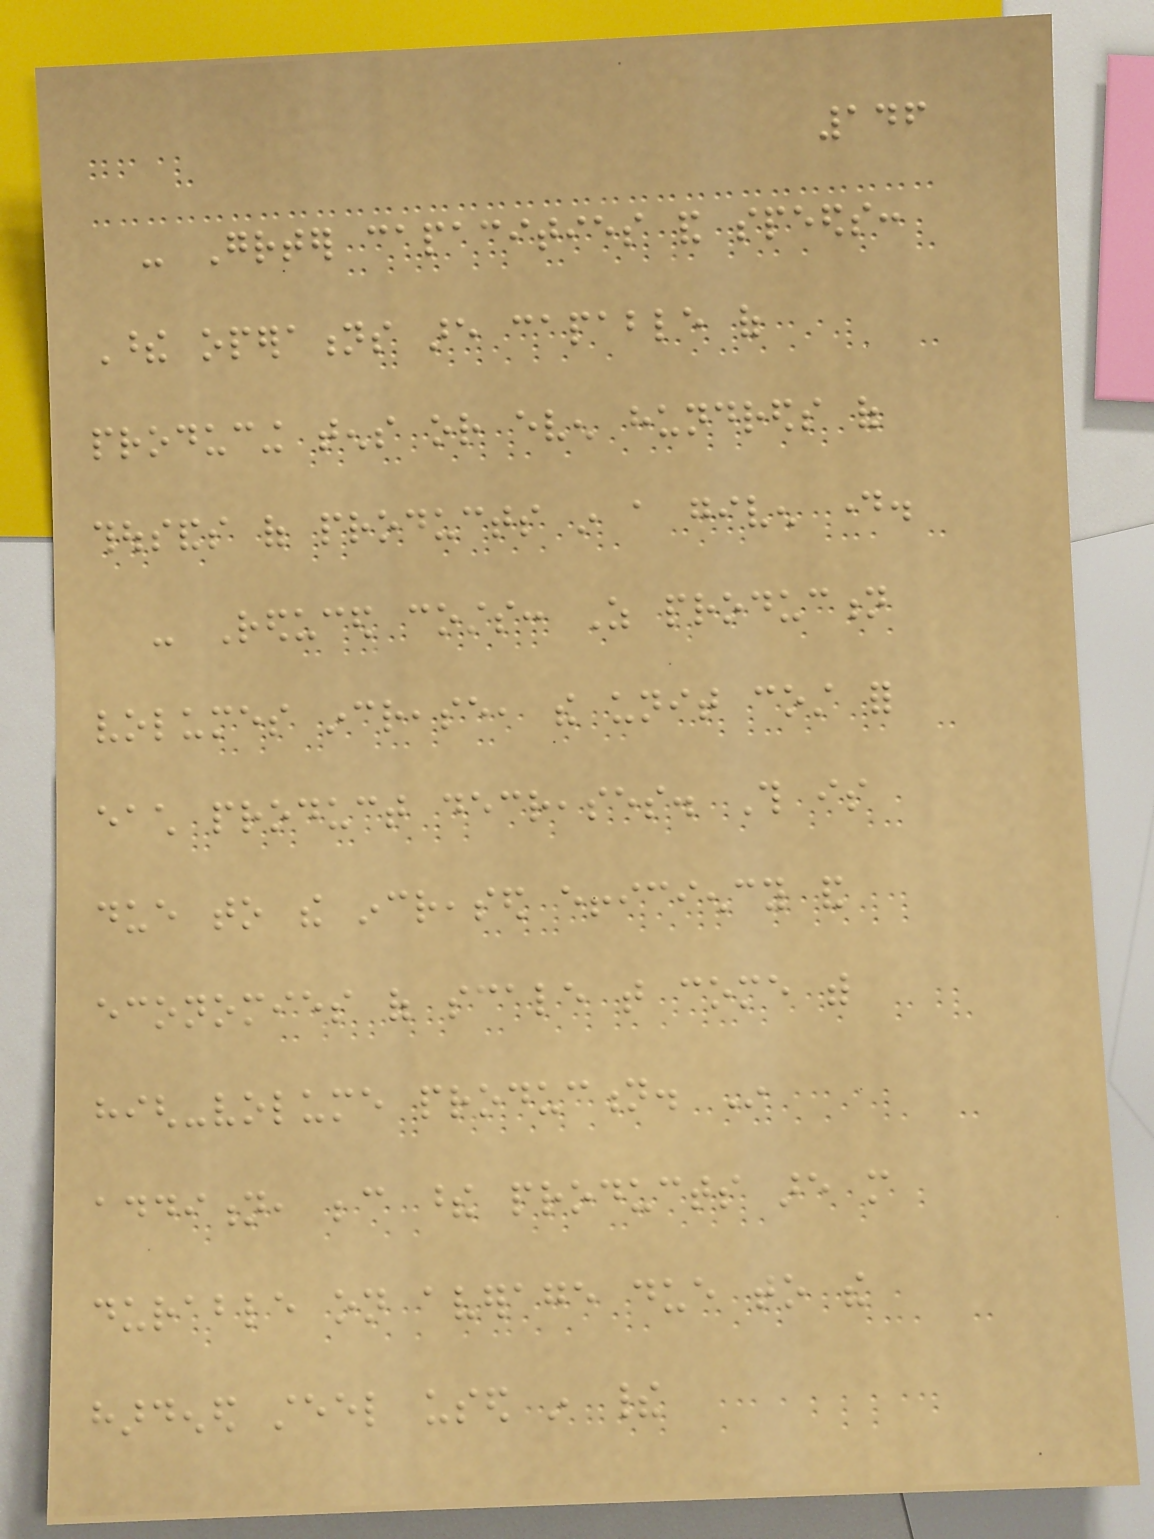146
- Greater capacities and speeds:
These operations are capable of
producing tens or even hundreds of
thousands of products in a given day.
- Reduced costs: As production
volumes increase, the unit cost for
each product decreases. This is
due to the increased efficiency and
economies of scale that come with
high-volume production. In
addition, because these products are more
durable on average due to the
hardened steel used in their
